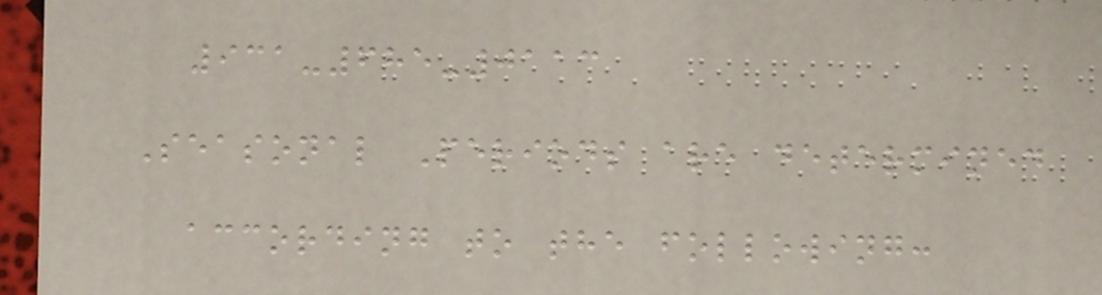931-685-0113
Seasonal Periods are determined
according to the following:
